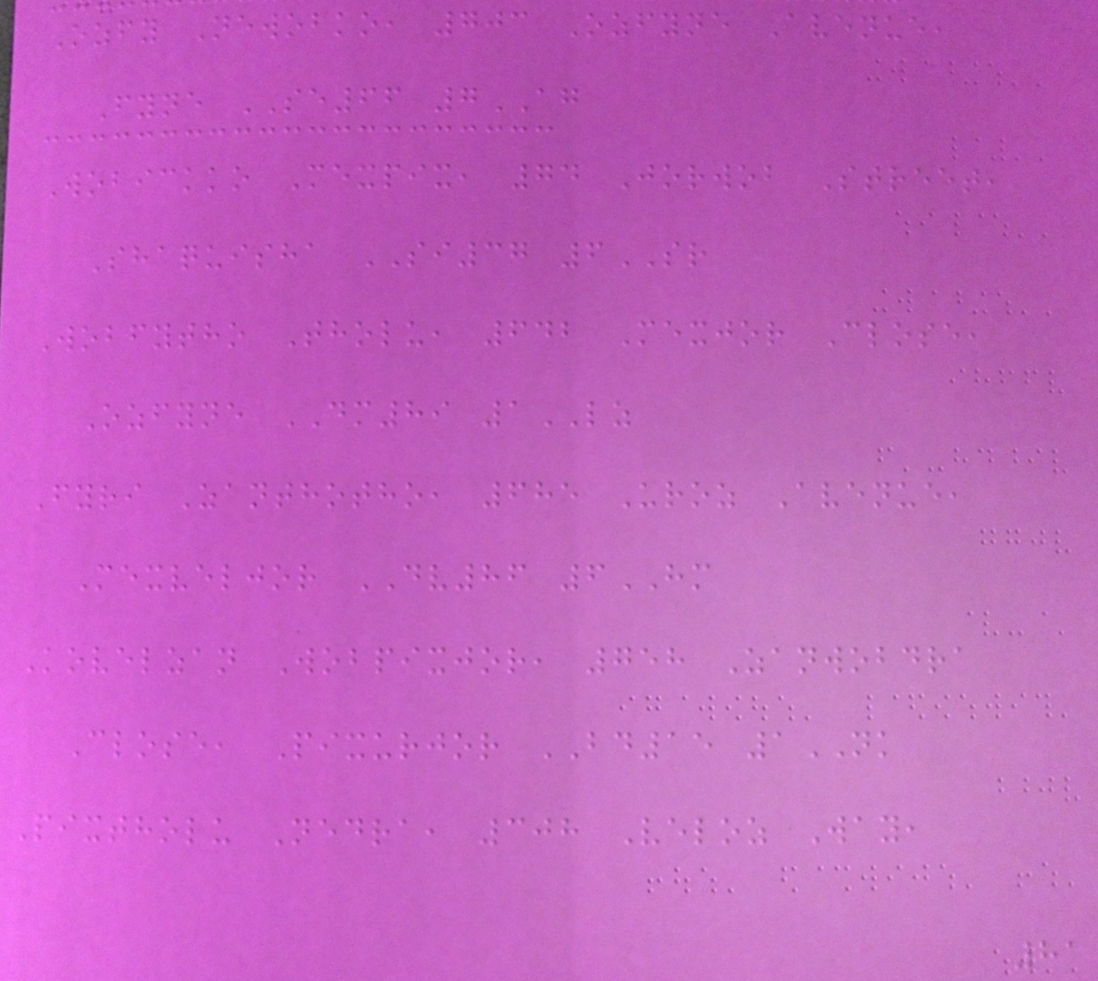Ozfy Newobko, 703 Ozfyne Avenue,
Fyne SE66 7AG
Wobickko Mexpix, 74 Jorwob Street,
Shaquisha SI37 6SR
Wobfytho Tholu, 642 Mexjor Close,
Ozfyne DM89 1LZ
Fyri Zanthotho, 685 Uroz Avenue,
Mexveljor DV86 6HM
Kovelzan Wobpixjor, 758 Zanwobdra
Close, Pixurjor BD15 1NK
Pixtholu Nedra, 308 Veloz Way,
81
